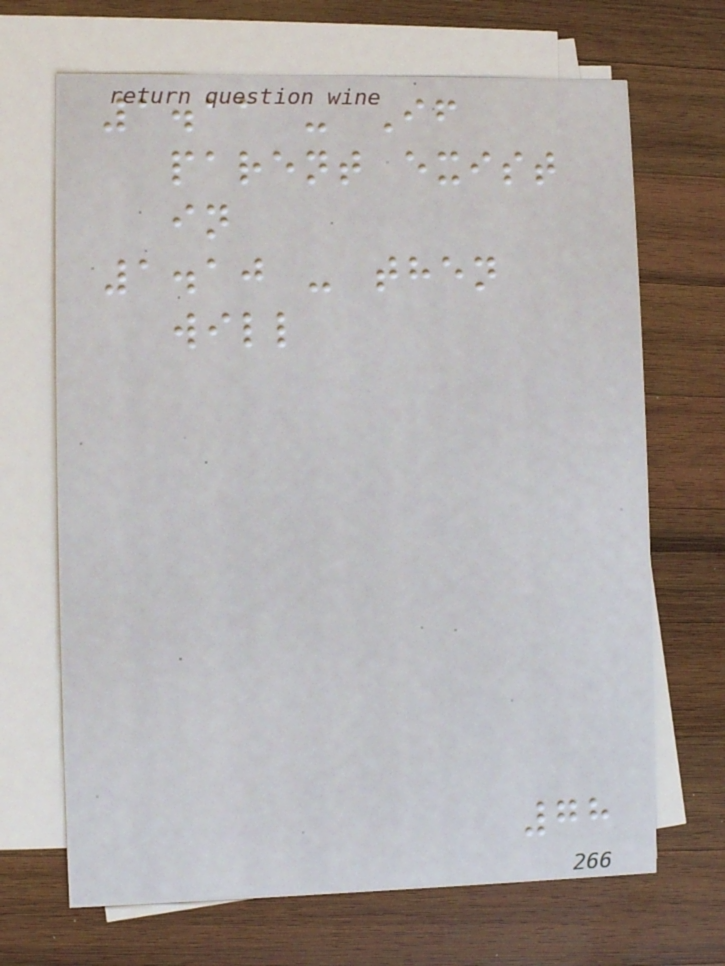1.11 - If
parent exist
in
1.10 - then
will
78
